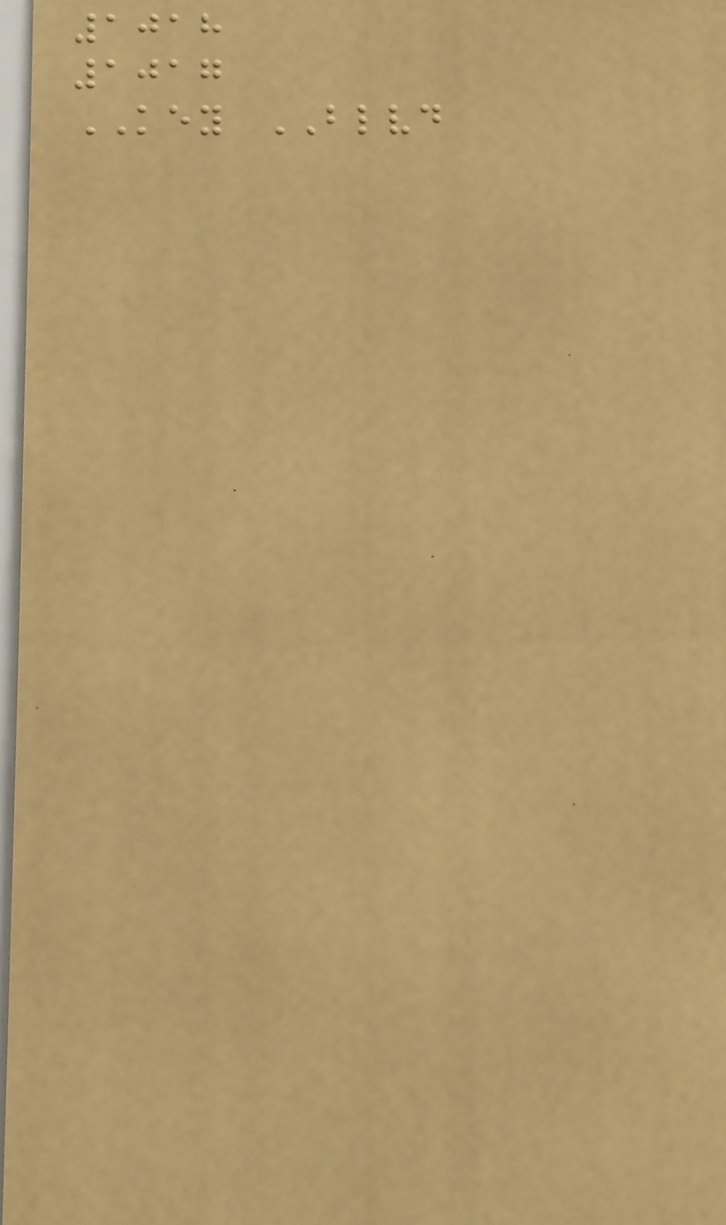1018
1017
KEY BLVD
